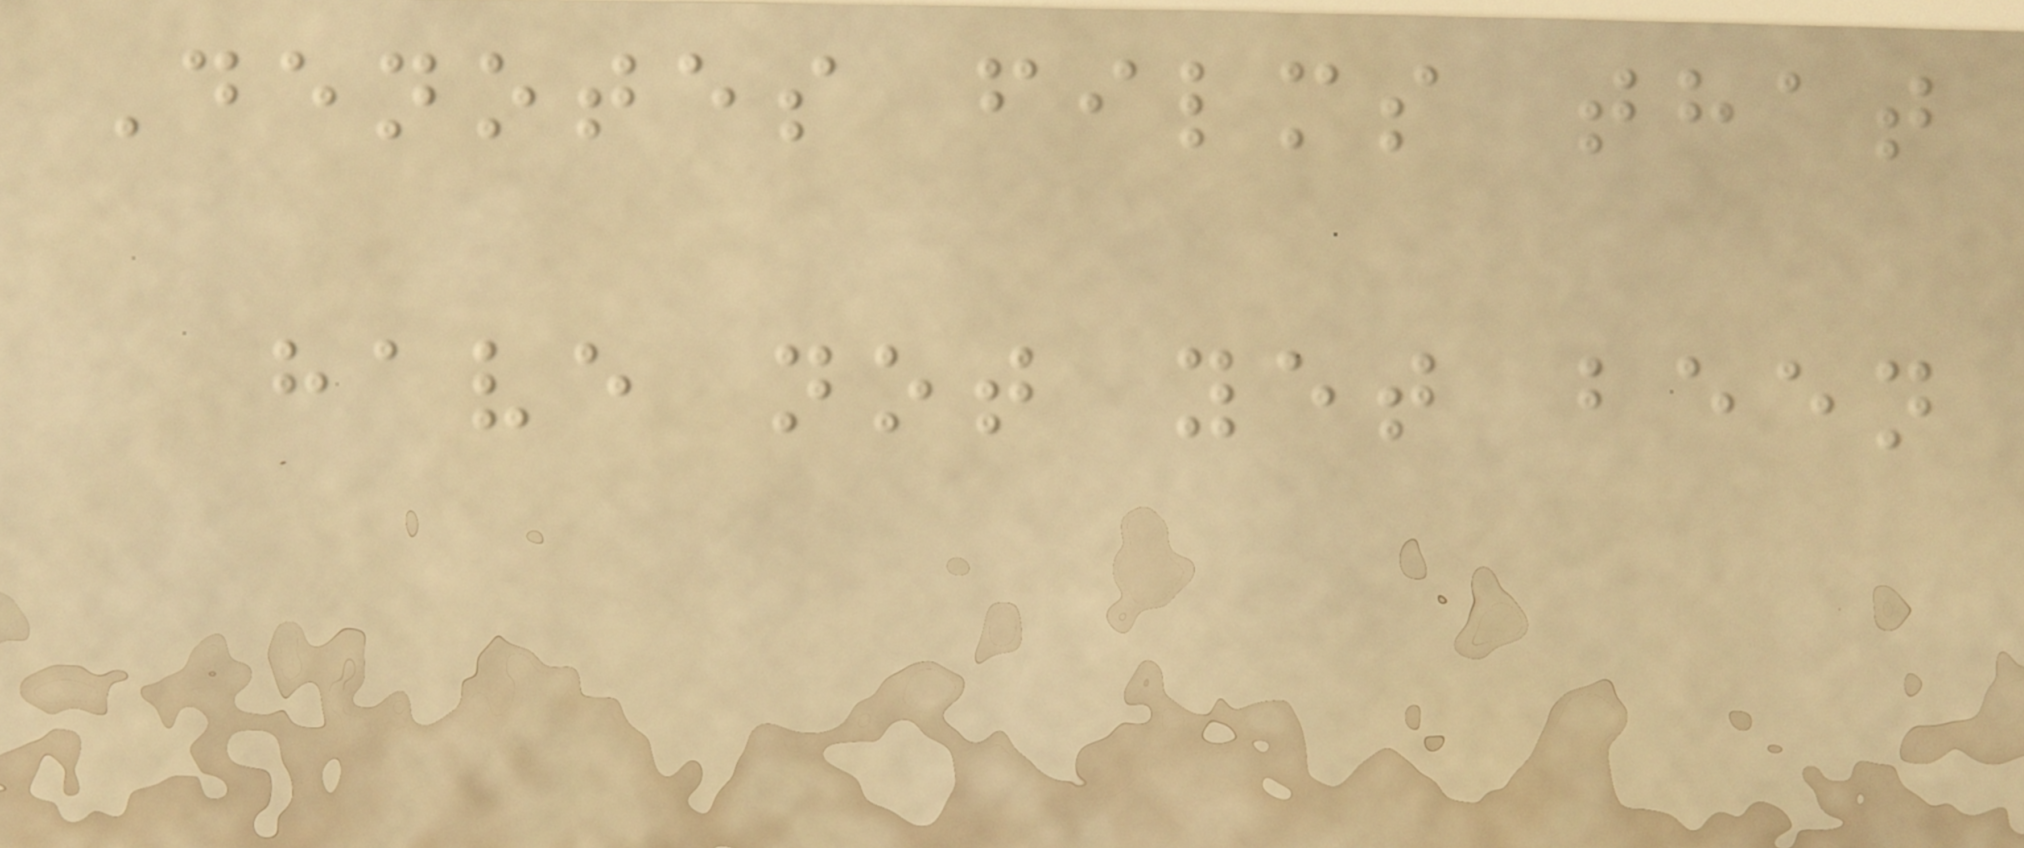Denotes films that
have not yet been
